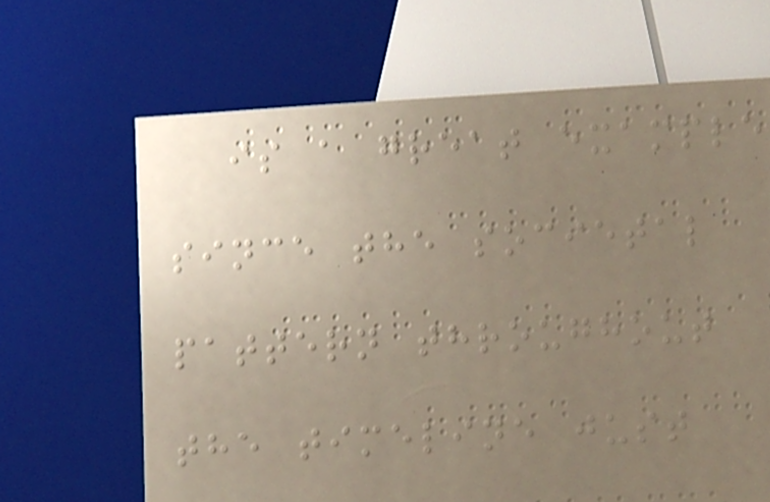is a great example
since the societal
pattern throughout
the timeline just
